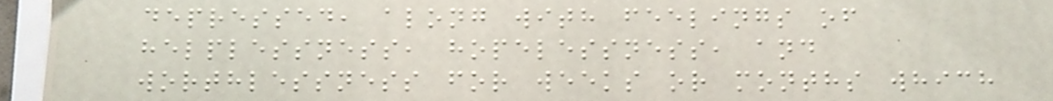depressed, along with feelings of
helplessness, hopelessness, and
worthlessness for weeks or months which
